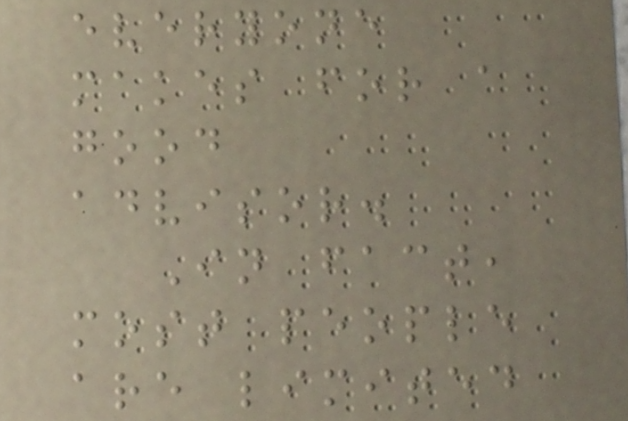everyone
makes for a
good
advisor.
In fact,
most people
are limited
